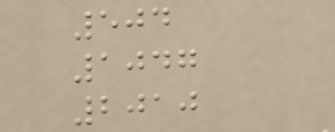504
1047
2010
